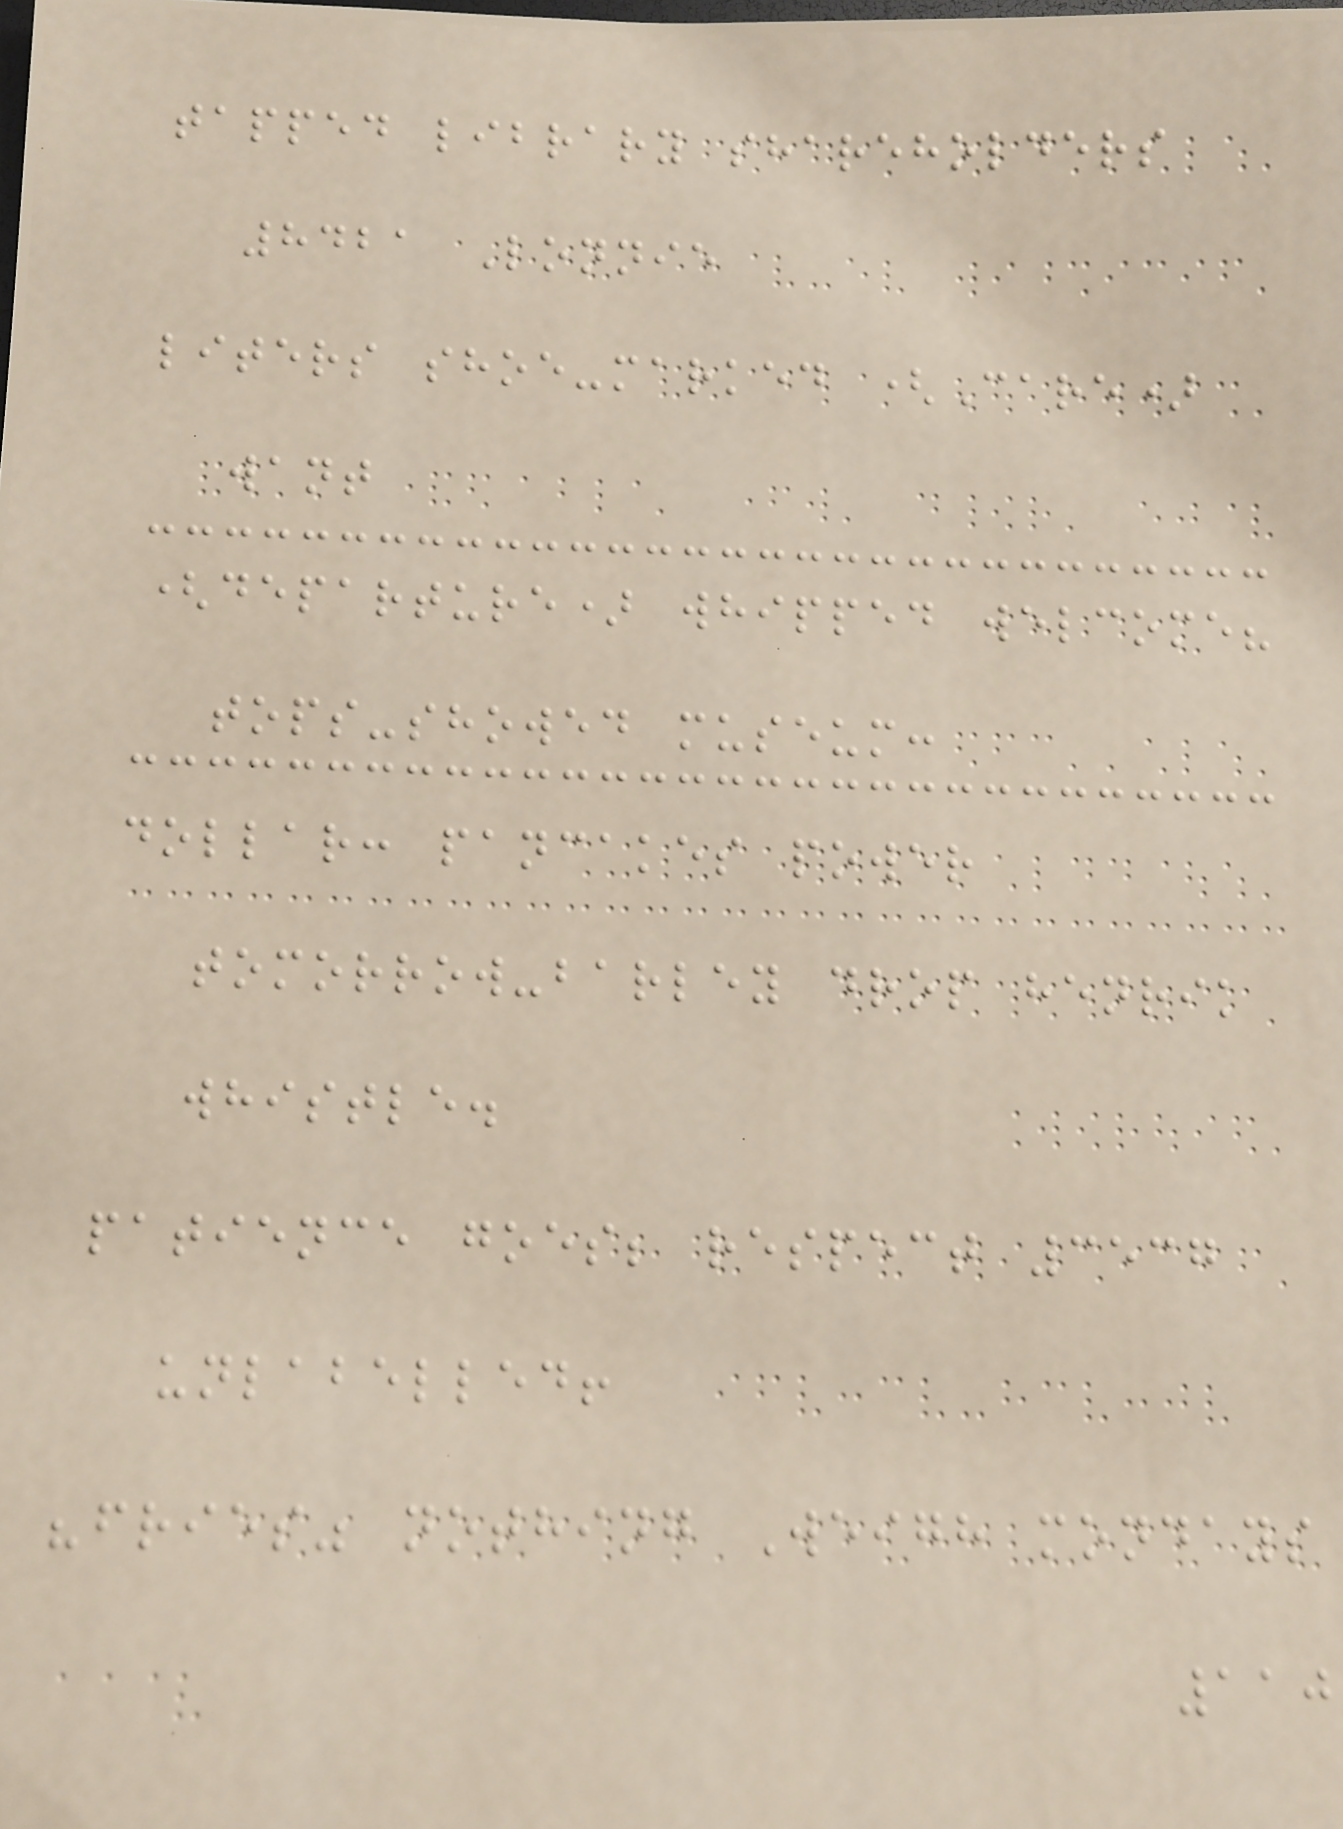tapped library shareholders
8421 Lonnie
liters shoe-marked (Care)
want
(departure) whipped welcome?
tops-showed museum:
dollar: pancakes power
tomorrow-barley drop henrik
whistle.
patience goes; respect 3537
unlabelled!
"fries" nothing Weigh mondays
110
